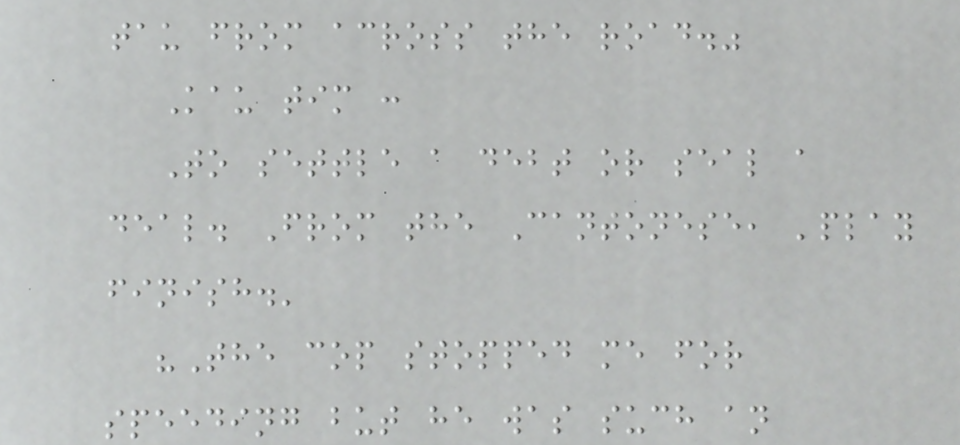tau from across the road."
Kau tim :
To settle a debt or seal a
deal. From the Cantonese, 'play
finish.'
"The cop stopped me for
speeding but he was such an
